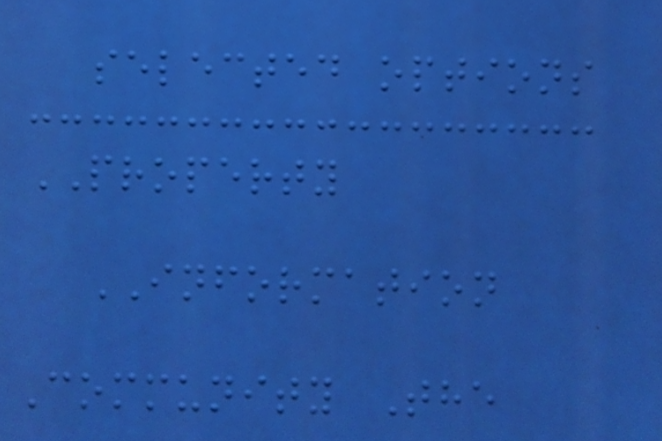selected options
PROPERTY
INFORMATION
Community The
